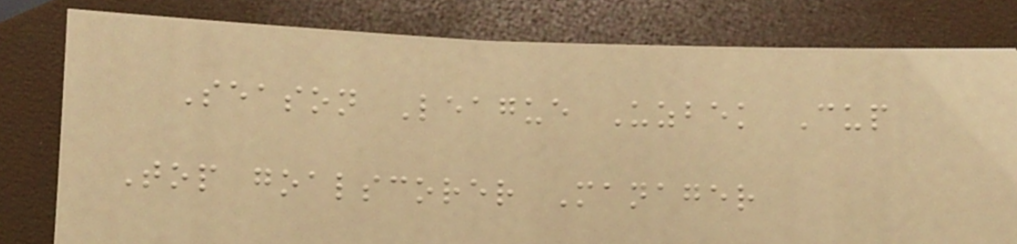Season League Uzbek Cup
Top goalscorer Manager
